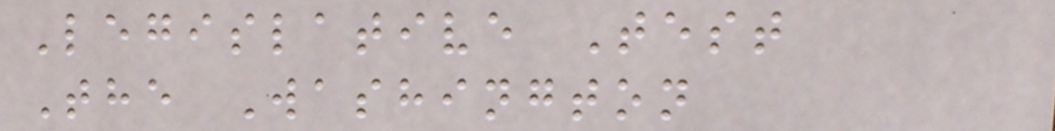Legislative Test
The Washington
